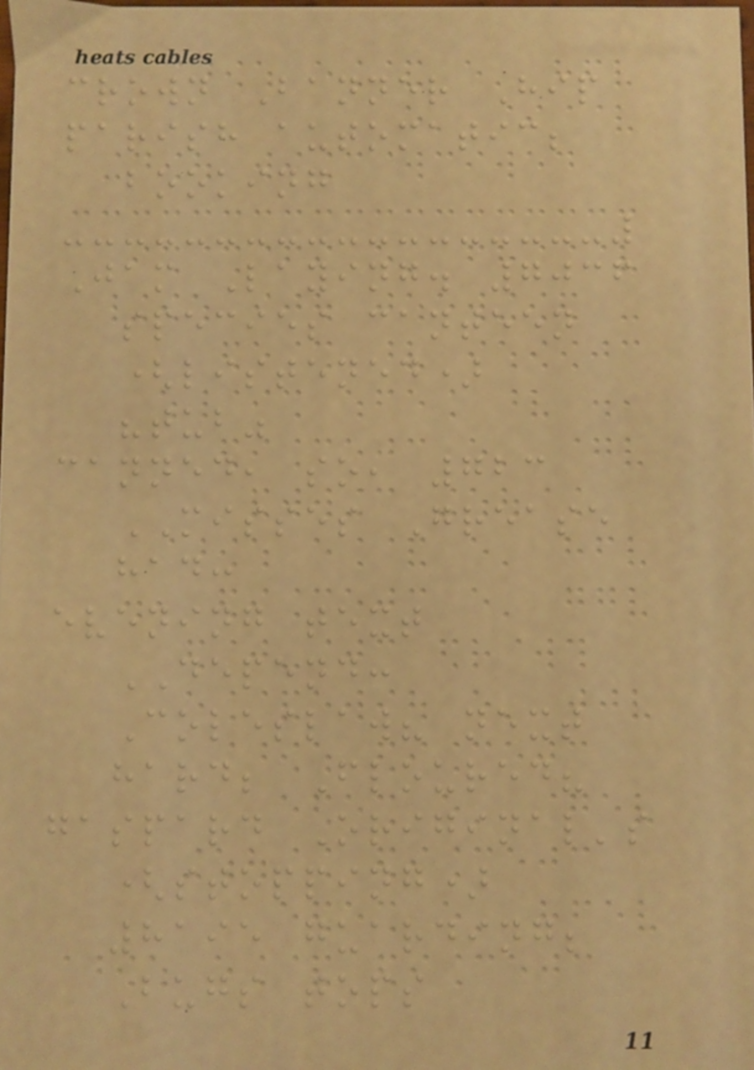crown Banner Hip
parish automatic;
booking
Jam Laying. 7036
species canteen
(listened)
"tub"
canned, so, 723
MISSES Grease
had:
evening text
DEPEND:
Coleslaw? next
hard; Floured?
gaspard Original's
(stopping)
8195 guarding;
Bugs tops
